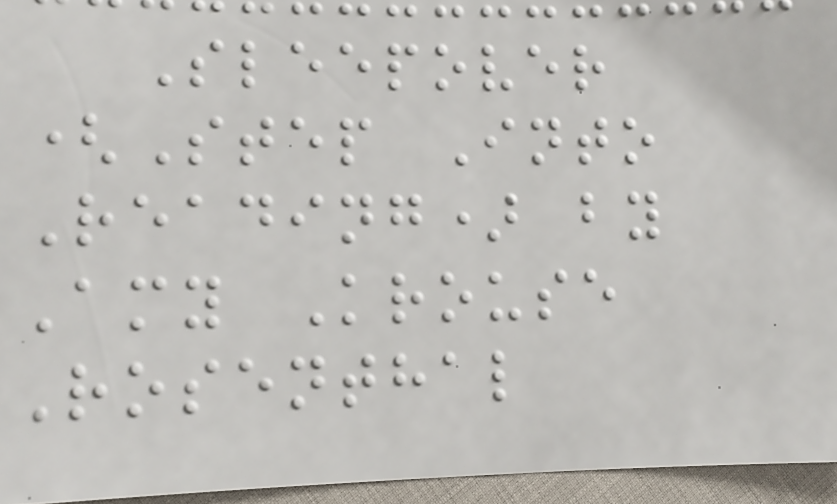Sleepover
(Step Into
Reading) by
Amy Krouse
Rosenthal
